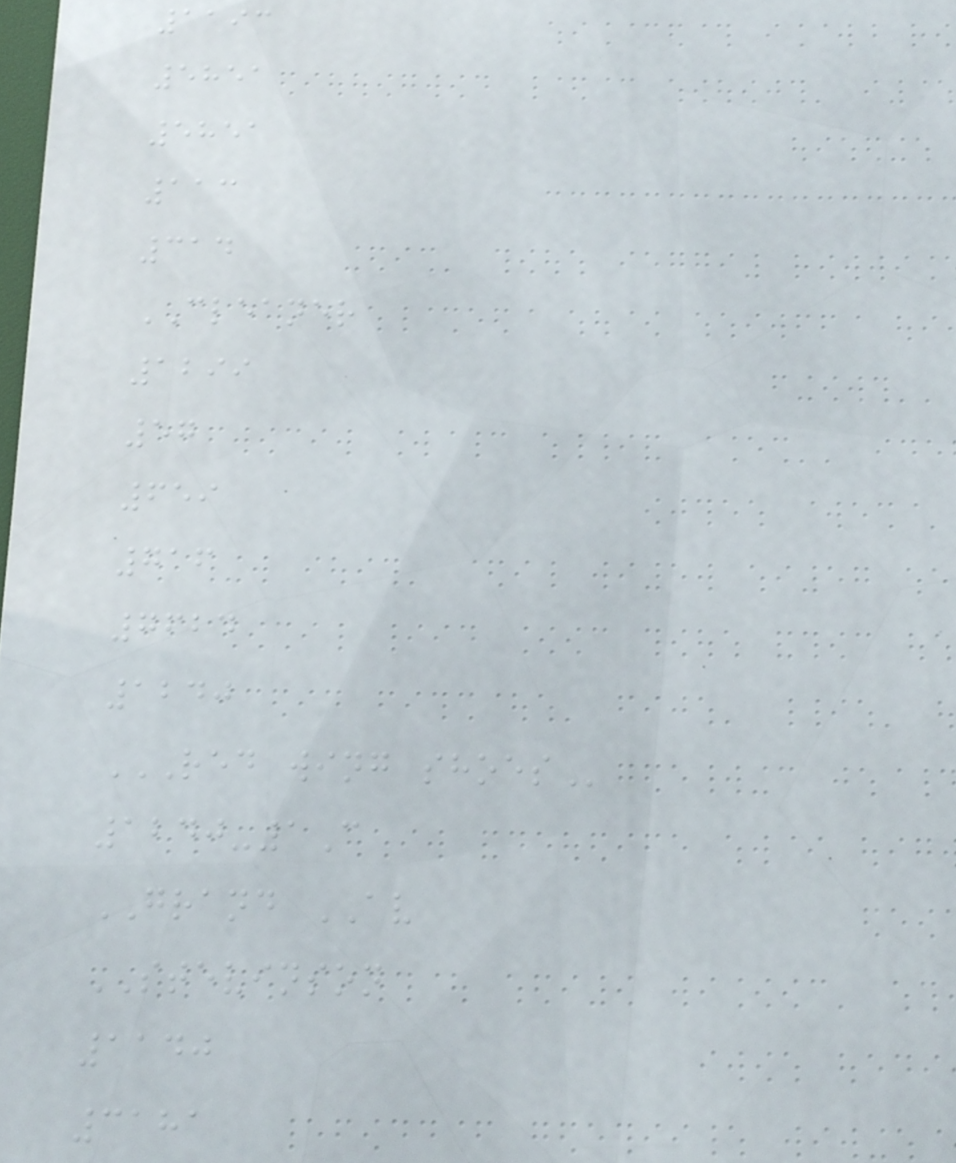1193
5851
5851
113
314
CLEANER
1299
57
659
716
7624
1240
RED WING SHOES
1240-1C
GRAND AV
STEVINSON
1140
3181
